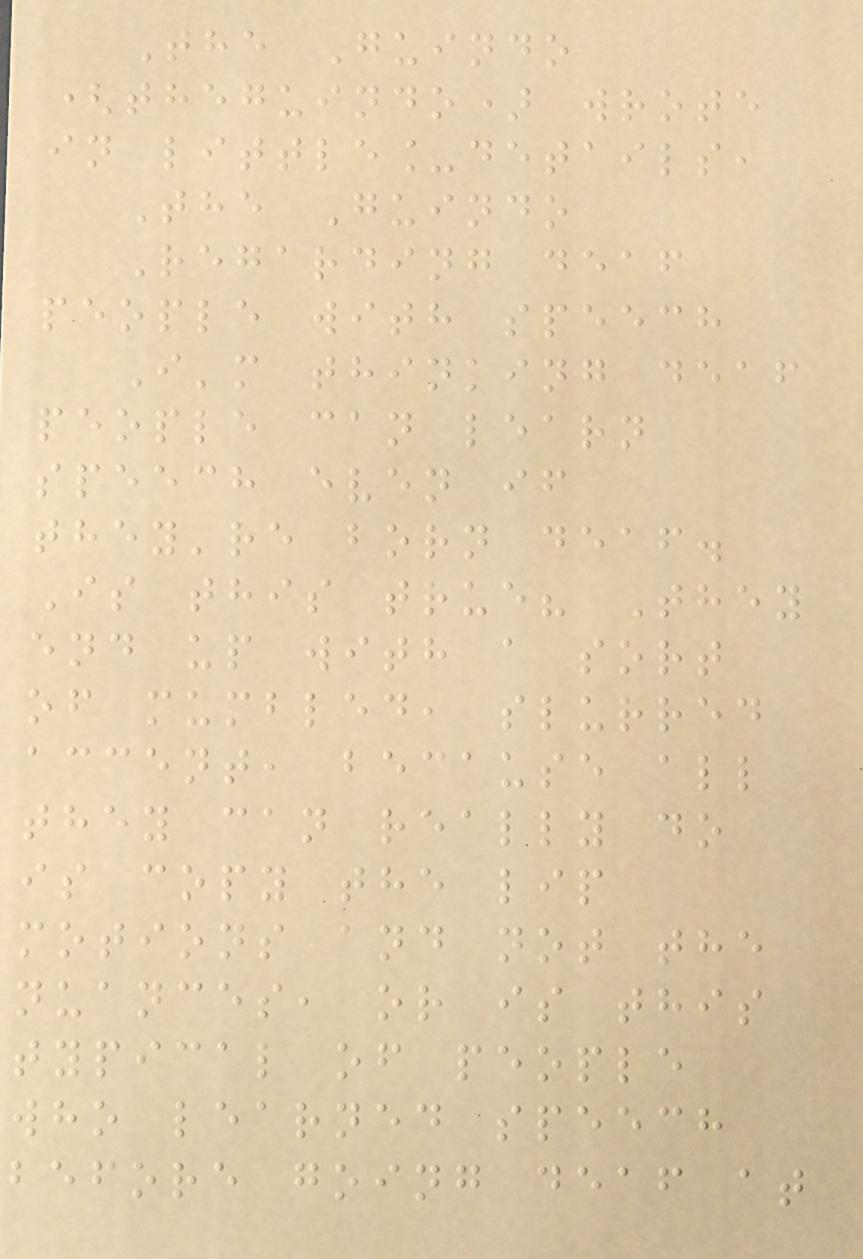The Guindo
(theguindo) wrote
in little_details,
The Guindo
Regarding deaf
people with speech
I'm thinking deaf
people can learn
speech even if
they're born deaf.
Is this true? They
end up with a sort
of mumbled, slurred
accent, because all
they can really do
is copy the lip
motions and not the
nuances, or is this
typical of people
who learned speech
before going deaf at
